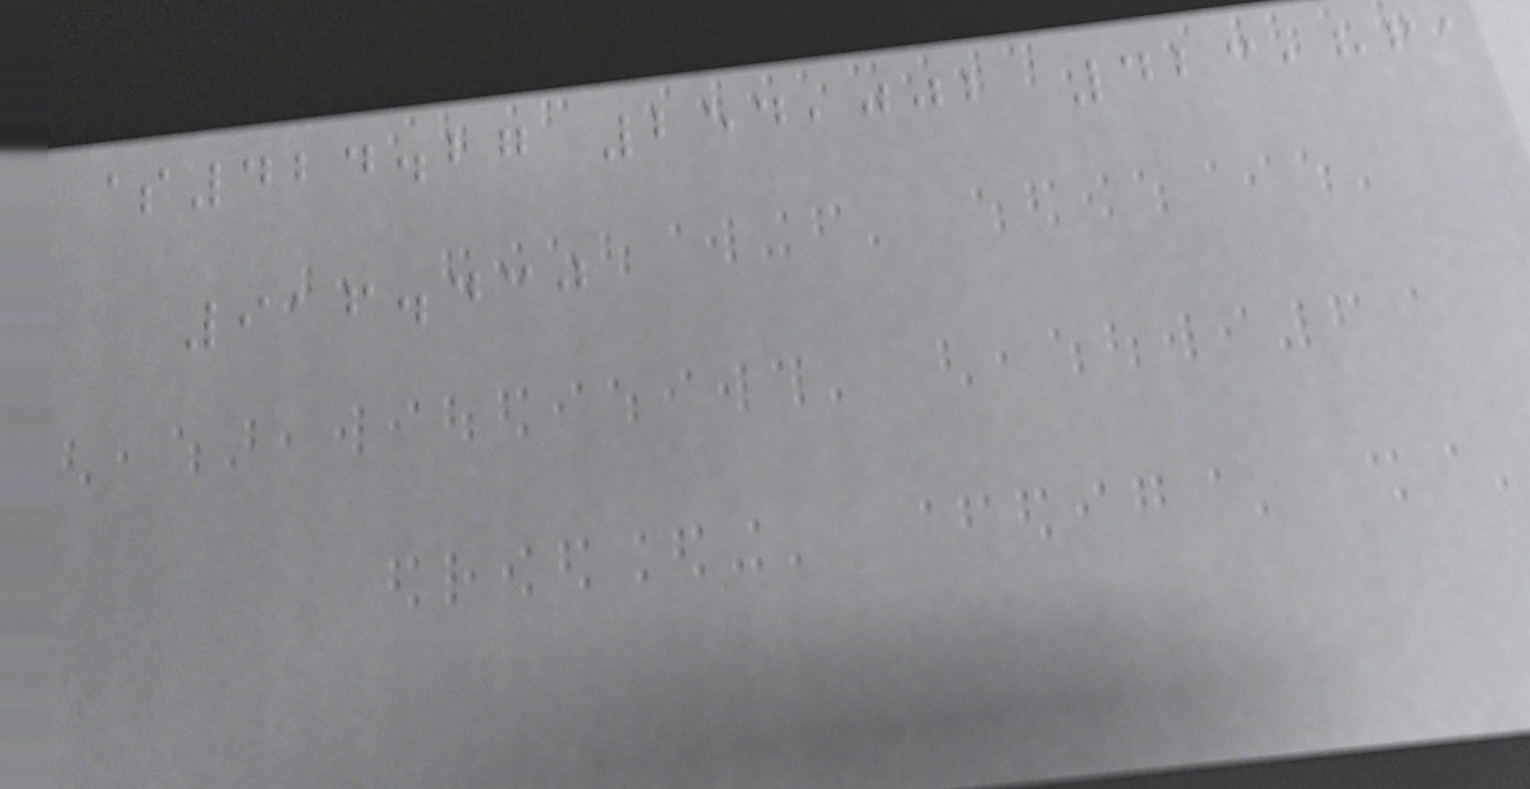$424.27 254,002 423,861
916.430
